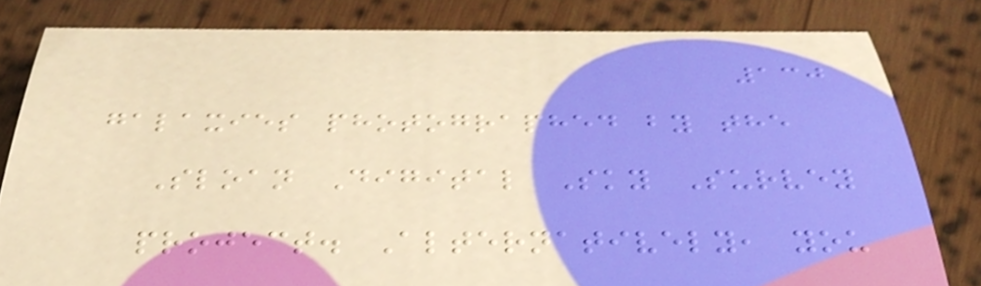130
galaxies photographed by the
Sloan Digital Sky Survey
project. Alternatively, you
